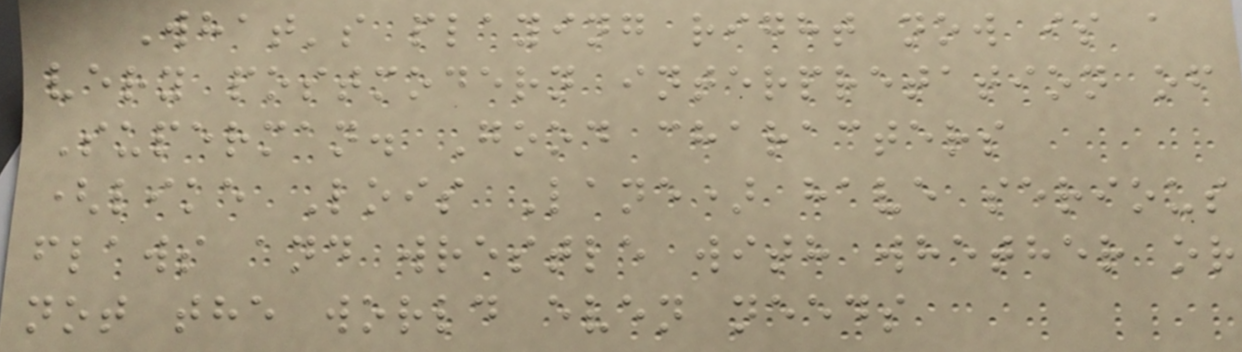What's playing right now is a
very postmodern interpretation of
Superman. Good characters
(like Lois Lane) have serious
flaws and wrestle with whether or
not the world even needs
